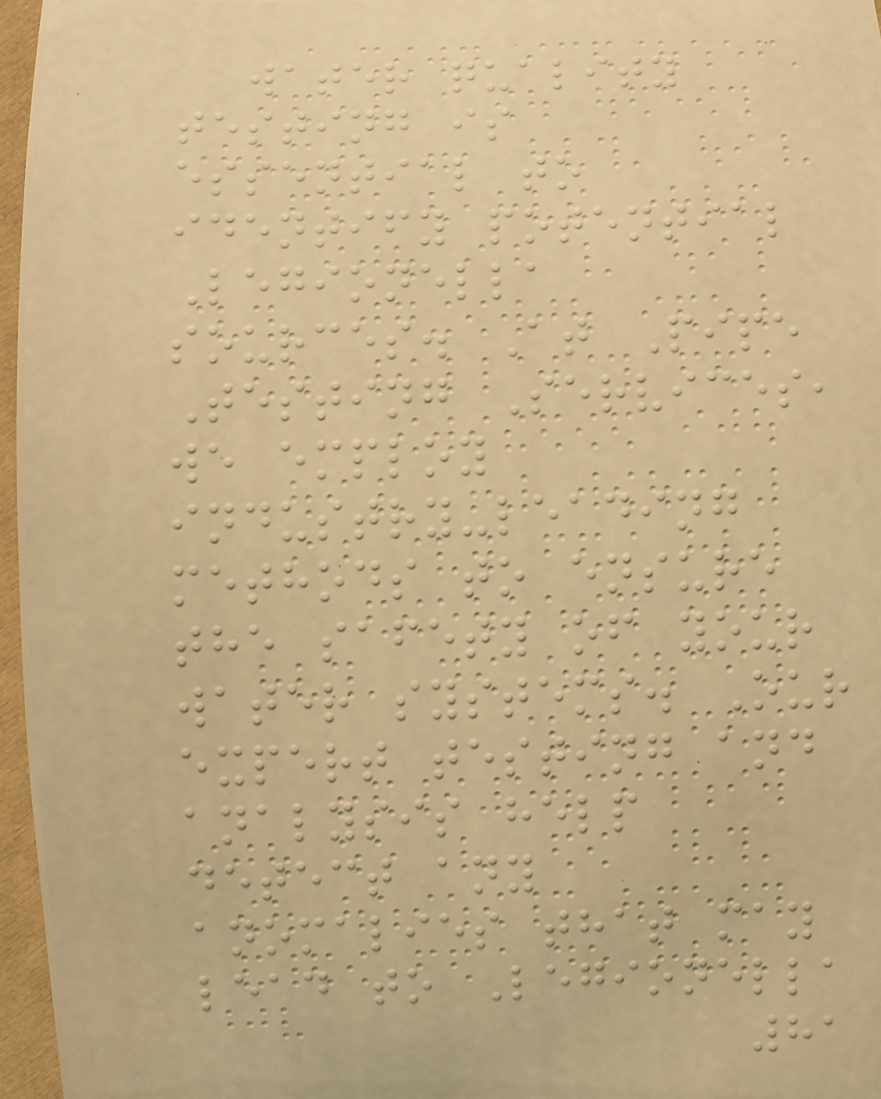water quality
testing is
essential to
identify potential
Legionella
sources. At Pipe
Testing Services,
we employ
industry-leading
methods to ensure
the safety of your
water systems. Our
expert testing and
analysis help
detect any
anomalies that may
lead to Legionella
81
